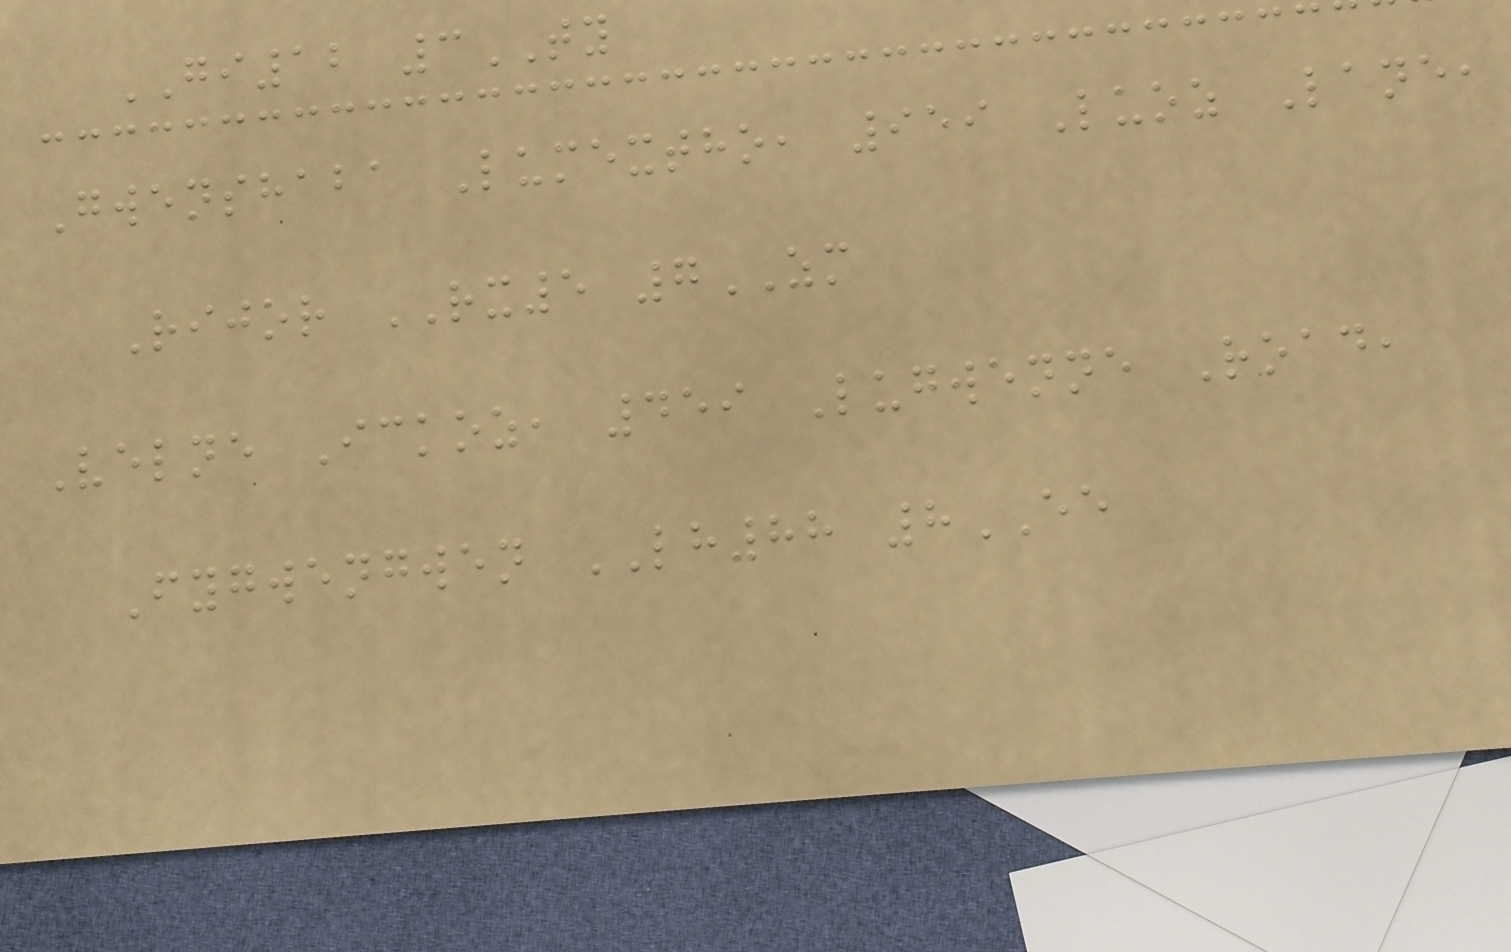GI12 3TY
Gwenshaba Lumextho, 959 Luoz Lane,
Rijor RX5 7ZM
Velne Ickoz, 459 Lugwenne Road,
Fygwengwen LH88 8EE
